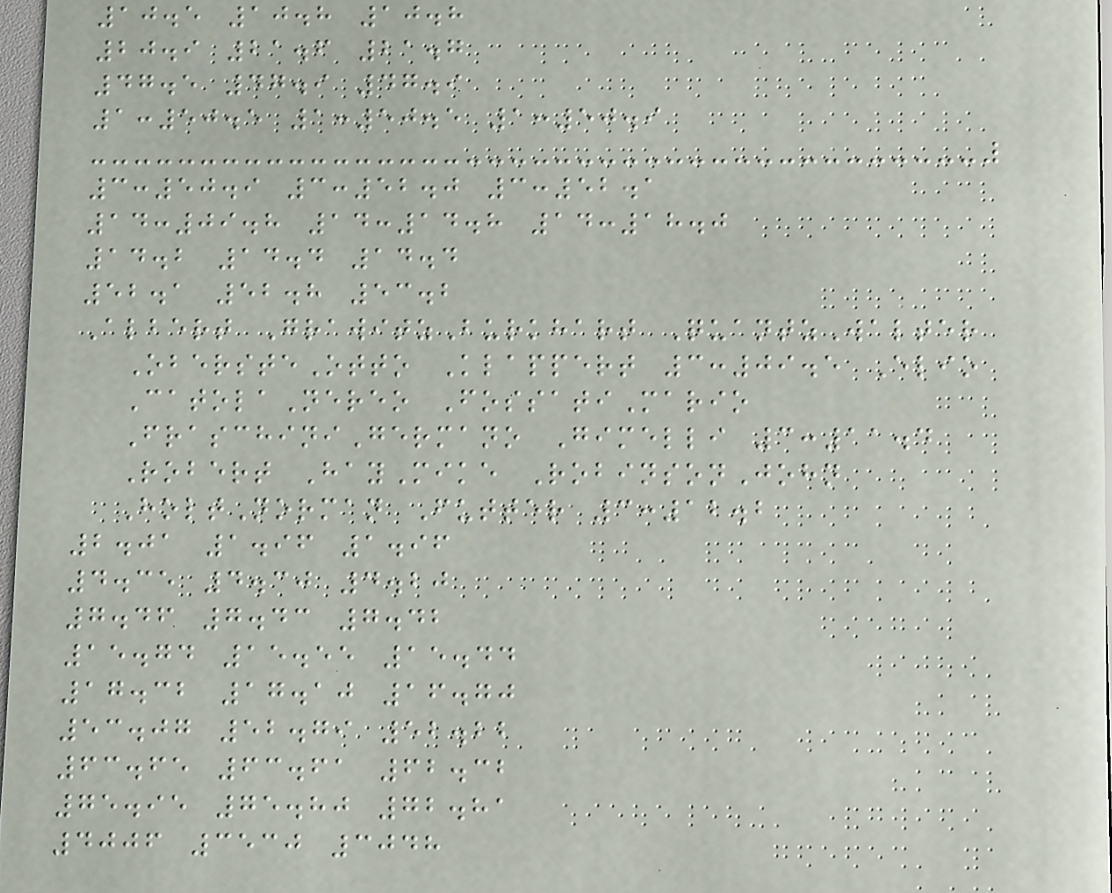10.5 10.8 10.8
20.9 21.6 21.7
47.5 47.9 47.9
1:50.5 1:50.5 1:50.9
3:50.9 3:52.0 3:52.1
14:09.8 14:14.8 14:18.0
14.2 14.4 14.4
52.1 52.8 53.2
Albert GrawitzBurkhart QuantzWalter
ObersteOtto Klappert 3:09.5 Elio
CatolaNereo FossatiMario
FraschiniGermano Gimelli 3:11.4
Robert HayMike RobinsonJohn
HoltNorman Futter 3:12.2
2.01 1.96 1.96
4.35 4.30 4.20
7.46 7.43 7.42
15.74 15.55 15.44
17.32 17.10 16.70
53.07 52.79 52.22
63.65 63.61 62.32
75.95 75.80 72.81
4006 3530 3048
